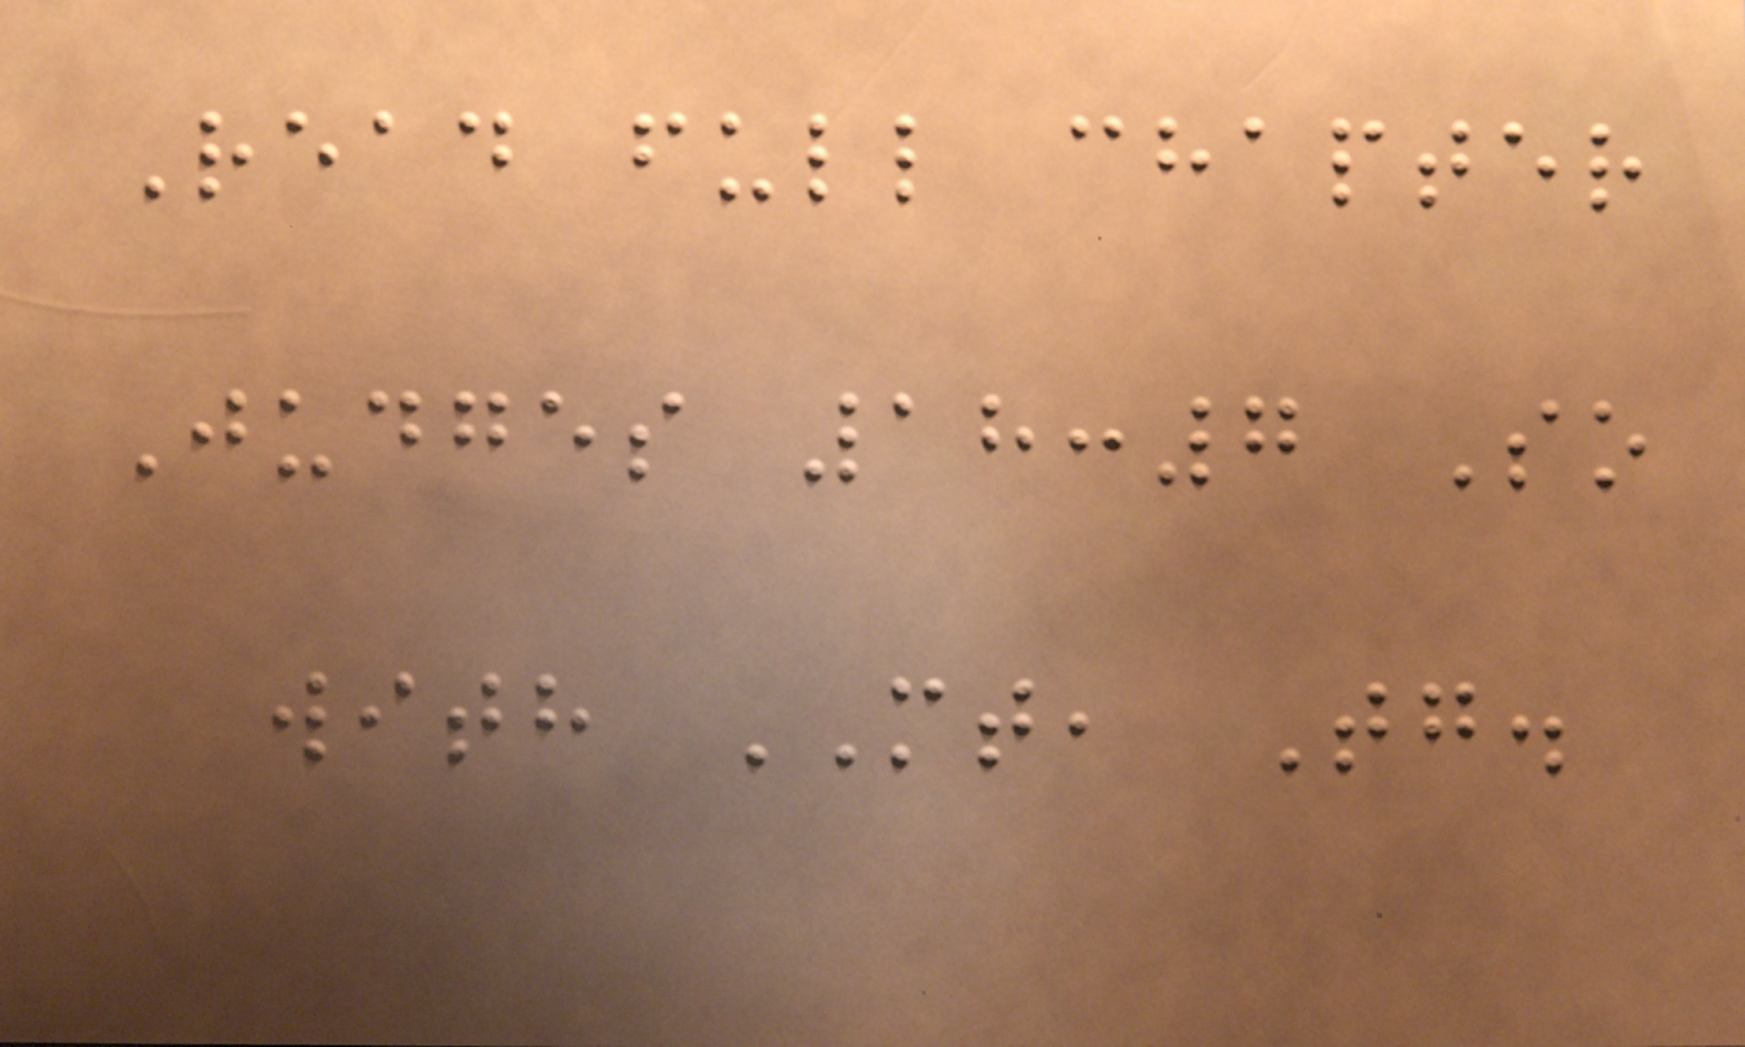Read full chapter
Judges 18:7 So
with MT, Tg.
